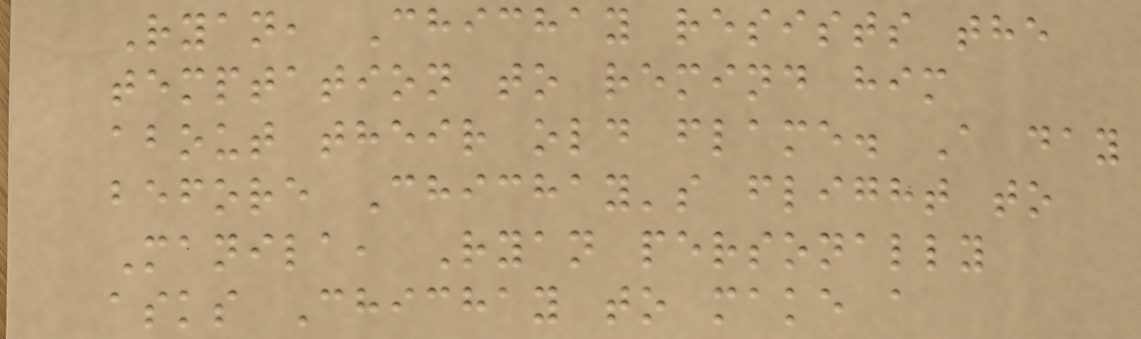Ryan, Chichay resists the
temptation to remind him
about their old flame. A day
before Chichay's flight to
Manila, Ryan personally
asks Chichay to make a
